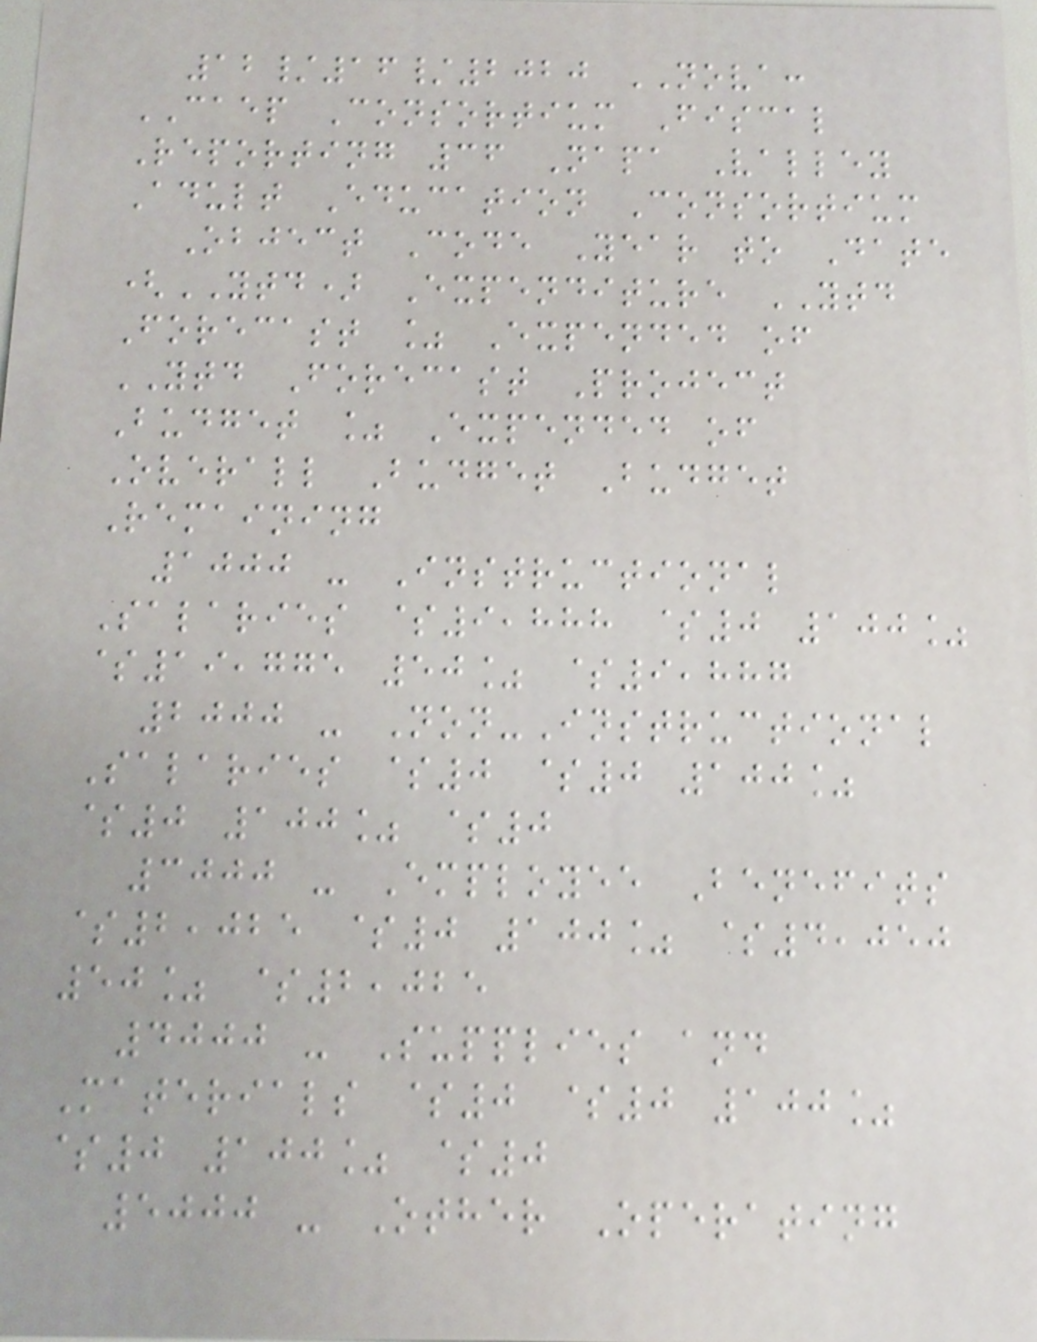12/16/2020 NOVA:
CAEP Consortium Fiscal
Reporting 36 Napa Valley
Adult Education Consortium
Object Code Year to Date
(YTD) Expenditure YTD
Forecast % Expended of
YTD Forecast Project
Budget % Expended of
Overall Budget Budget
Remaining
1000 - Instructional
Salaries $9,888 $0 100%
$19,775 50% $9,887
2000 - Non-Instructional
Salaries $0 $0 100%
$0 100% $0
3000 - Employee Benefits
$2,025 $0 100% $4,050
50% $2,025
4000 - Supplies and
Materials $0 $0 100%
$0 100% $0
5000 - Other Operating
